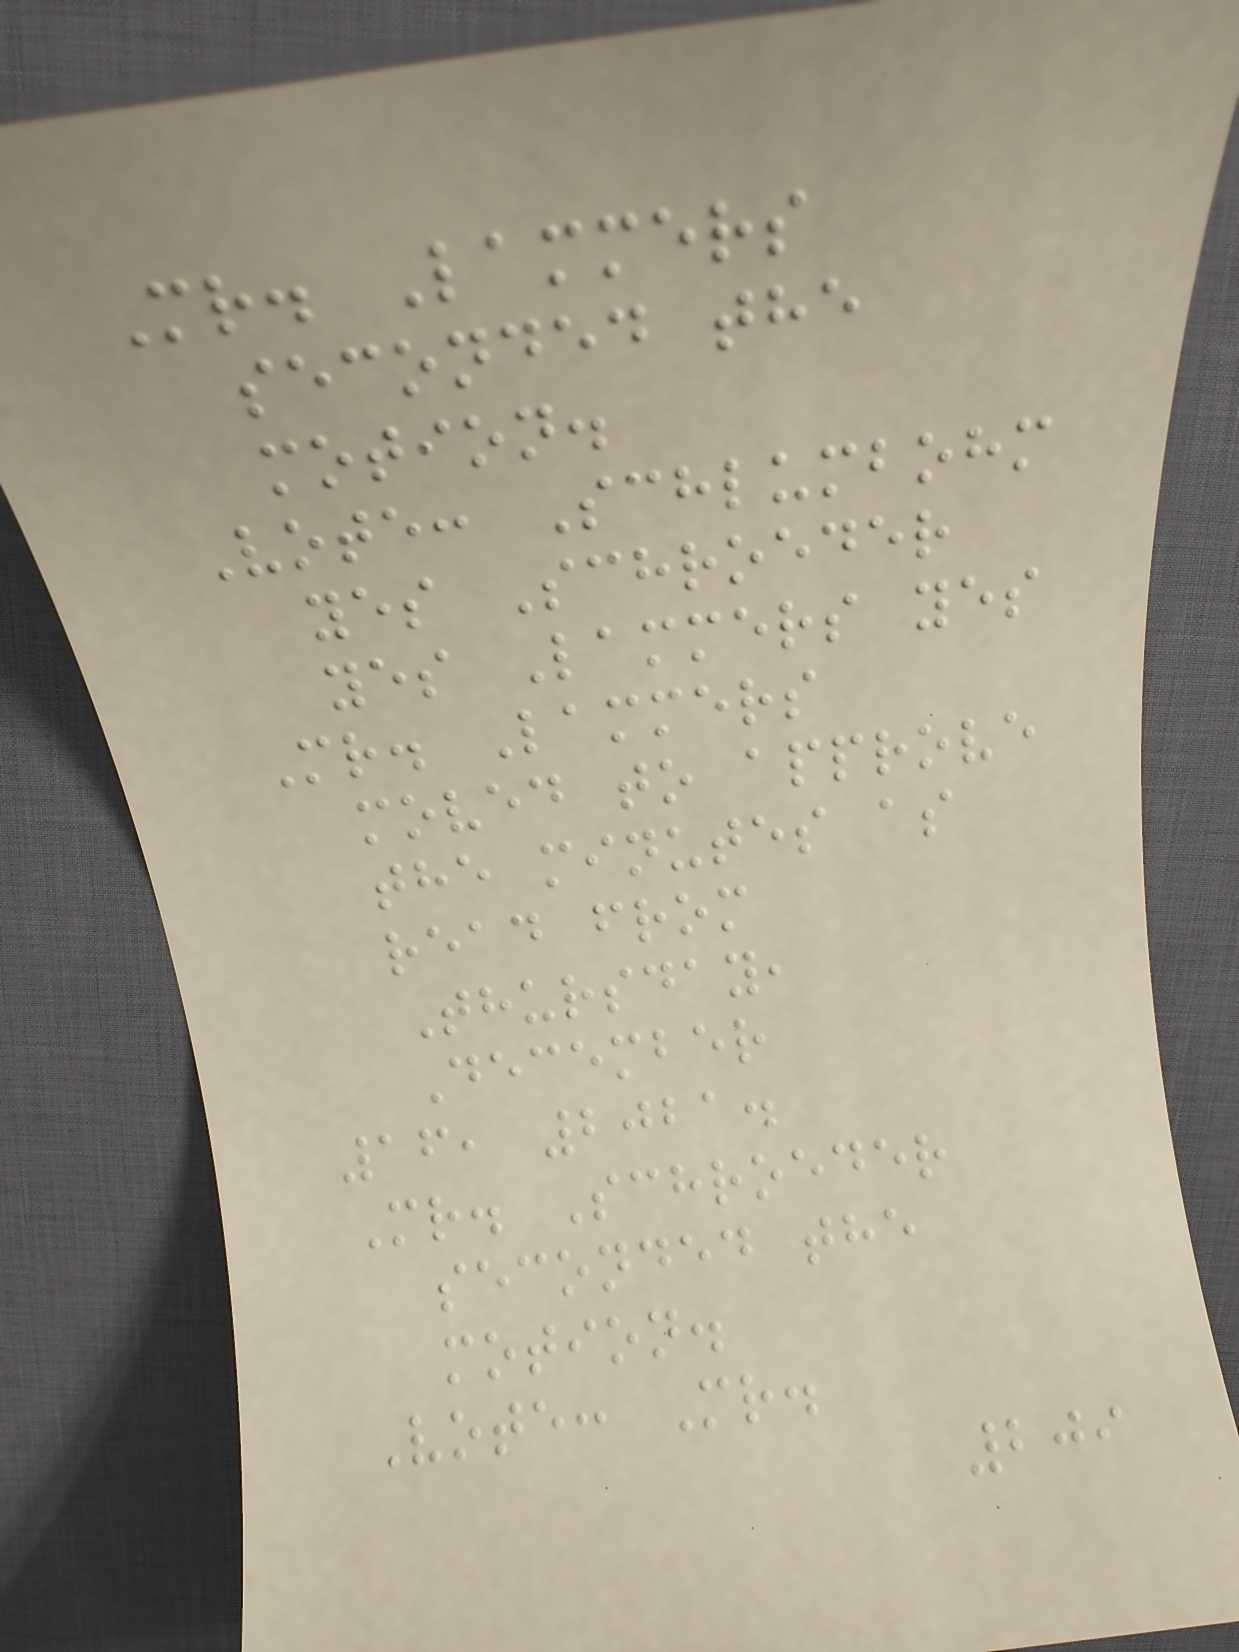Mr. Lammers
seconded the
motion.
Vote: Schlumbohm
yes Schroeder
yes Lammers yes
Mr. Lammers
moved to approve
the minutes as
read from
Thursday,
December
16, 2021.
Mr. Schroeder
seconded the
motion.
Vote: Mr.
209
